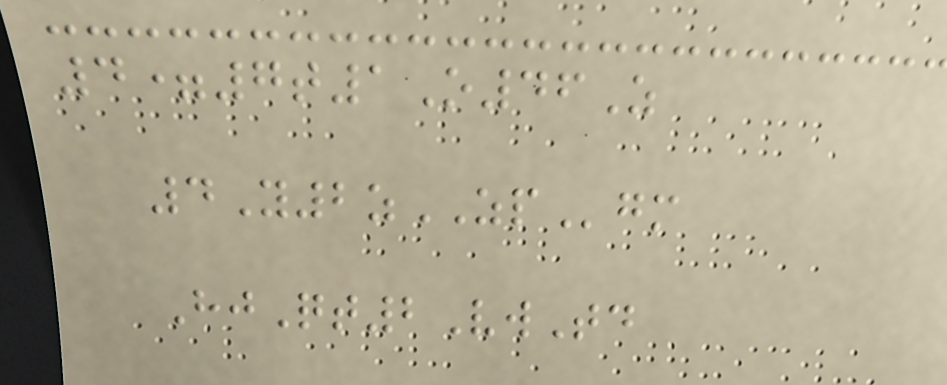4=7t1O46Z
4Y2zZPgm
HjQt2VwTd
